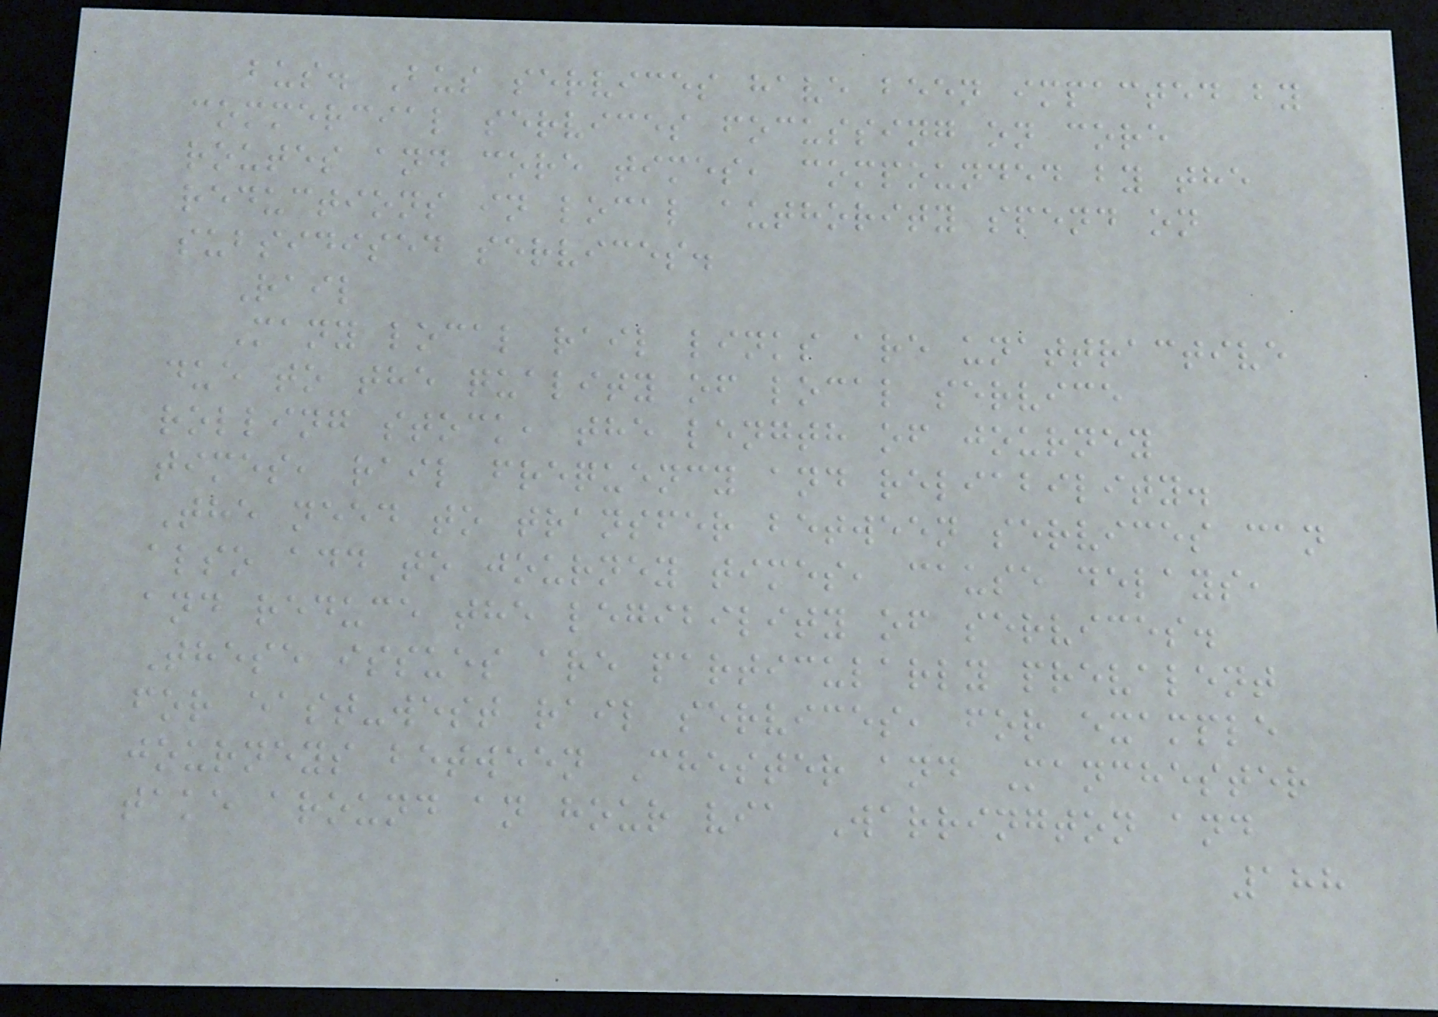bus. Bus services have been impacted by
commercial services focussing on core
routes and core times, compounded by the
reductions in local authority spend on
subsidised services.
Rail
Many local rail links are unattractive
due to the quality of local service
rolling stock, the length of journey
times, rail frequency and reliability.
The need to transfer between services can
also add to journey times, cause delays,
and reduce the legibility of services.
These issues are particularly prevalent
for east-west rail services, for example
journeys between Chester and Manchester
take around an hour via Warrington and
188
